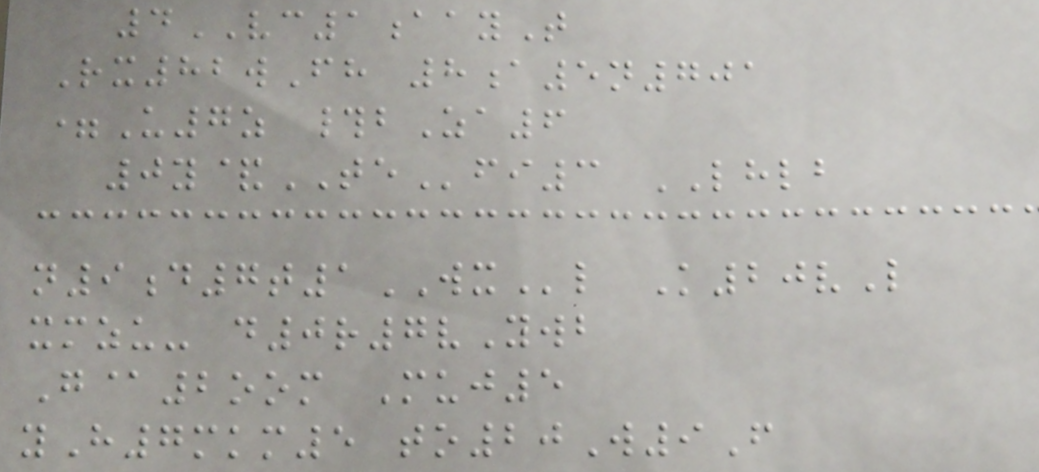4VC1aayT
Rx82wFh 8a5n701
=U7z #bZa6
0y&TEfi3 LHLB
n9d7t1WXl K20vL
xmzu- d0r7vYwb
G@2oom Muj5
yH7mkm5 to20W9F
